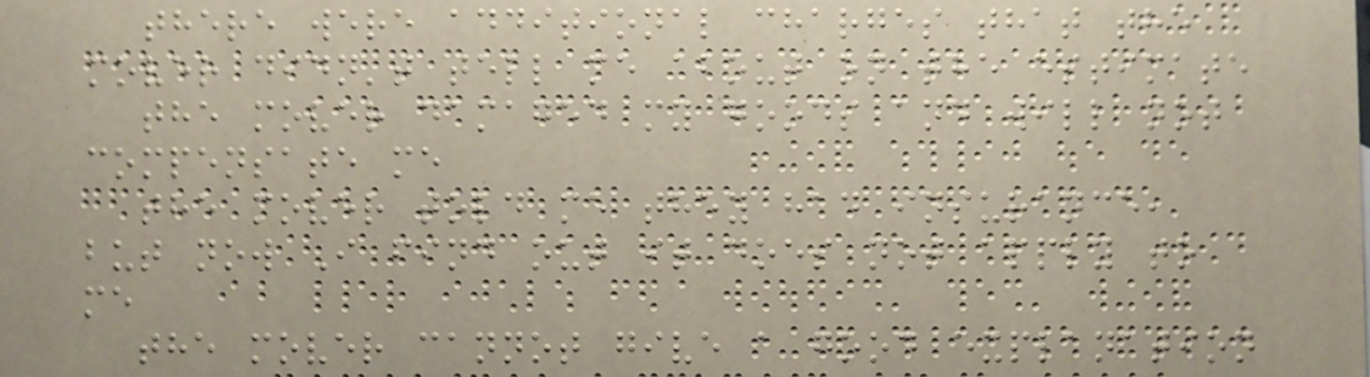there were additional charges that the
mover didn't tell me about on the estimate
the mover damaged my goods and will not
compensate me
the mover told me they had insurance,
but now I find out it does not apply to
me
the mover cannot give a good explanation
